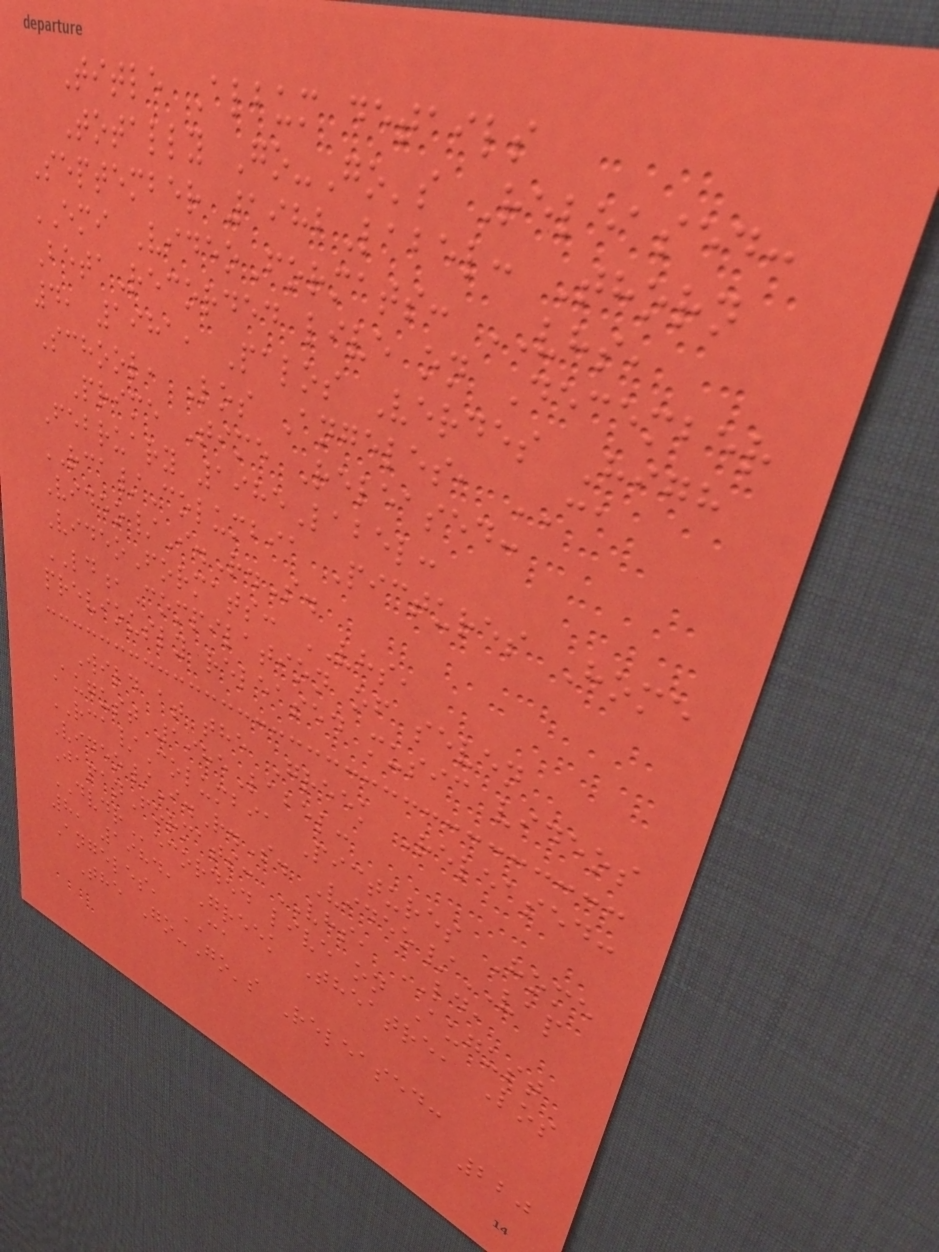Title Album details
Totally Go-Go's Released:
September 1982Label: Thorn
EMI VideoFormats: VHS,
BetaRecorded live on December
4, 1981, Palos Verdes High
School, Los Angeles, CA
Prime Time Released:
February 1985Label:
RCA/Columbia Pictures Home
Video/I.R.S.
VideoFormats: VHS,
LD,Compilation of seven
previously released music videos
Wild at the Greek Released:
August 1985Label:
RCA/Columbia Pictures Home
Video/I.R.S. Video/VAP
JapanFormats: VHS, LD,
DVDRecorded live on August
8, 1984, Greek Theatre, Los
Angeles, CA
The Go-Go's Released:
220
